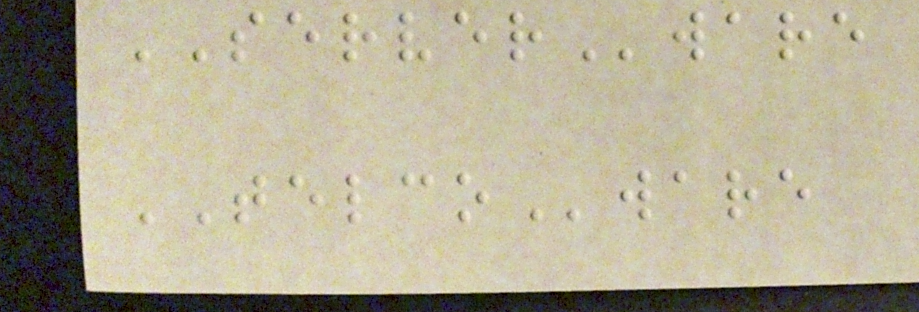SERVERware
TELCOware
